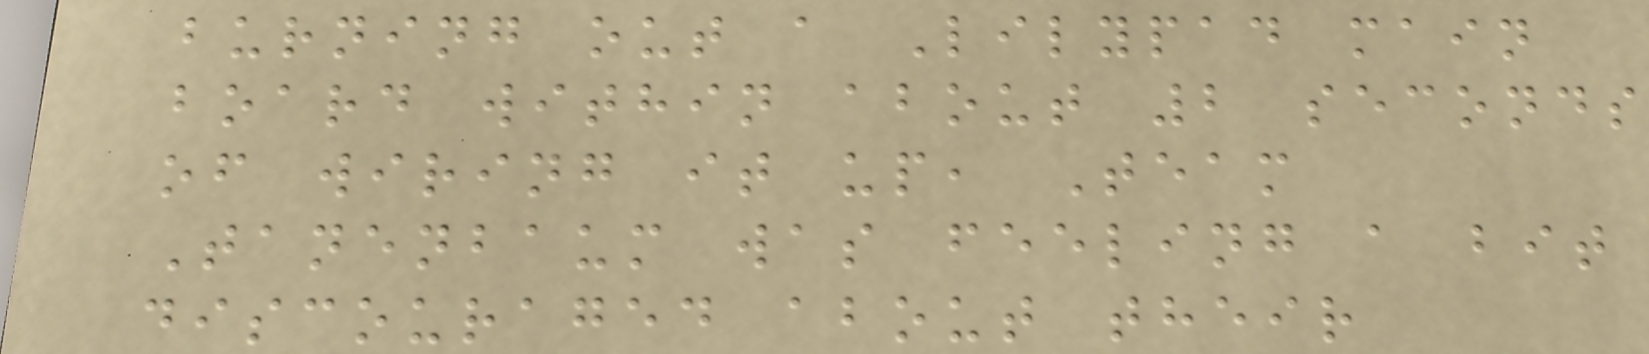burning out a Lilypad main
board within about 2 seconds
of wiring it up, Team
Tanenbaum was feeling a bit
discouraged about their
